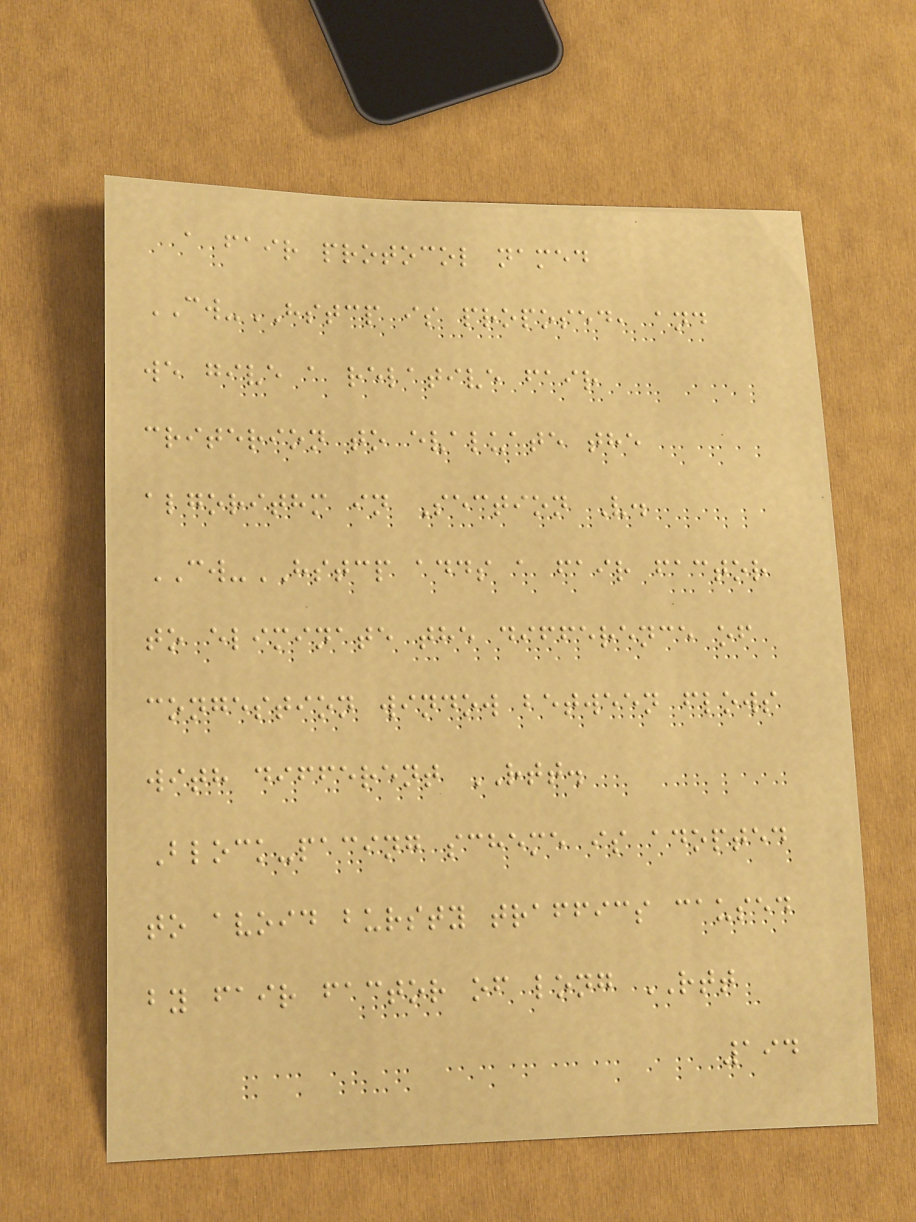a fair protocol named
CW-HSTCP is proposed, and
we give a relative fair
criterion to evaluate the
algorithm in Section V.
CW-HSTCP adds a fair factor
to eliminate the difference of
congestion window between flows
with different RTT.
Block-pacing scheme is adopted
to avoid bursty traffics caused
by fair factor of long RTT
194
